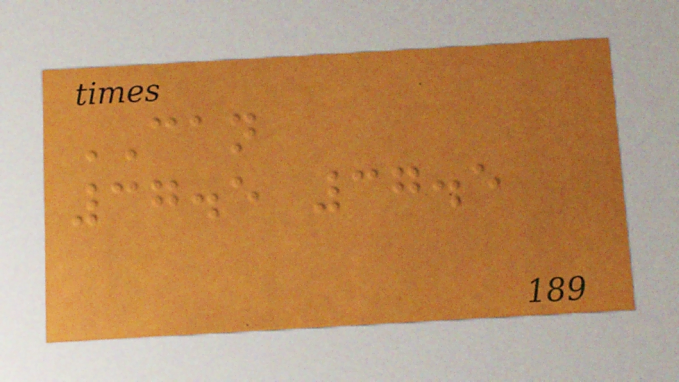CAN
37.5 37.5
